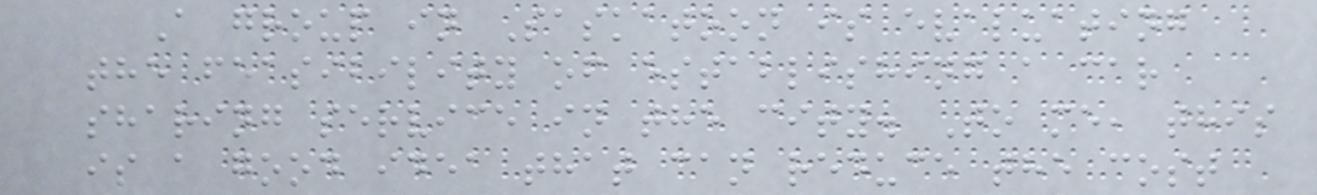A group in Saskatoon is evaluating
the feasibility of establishing a car
sharing service in the city. To me, this
is a good idea that can reduce the cost
